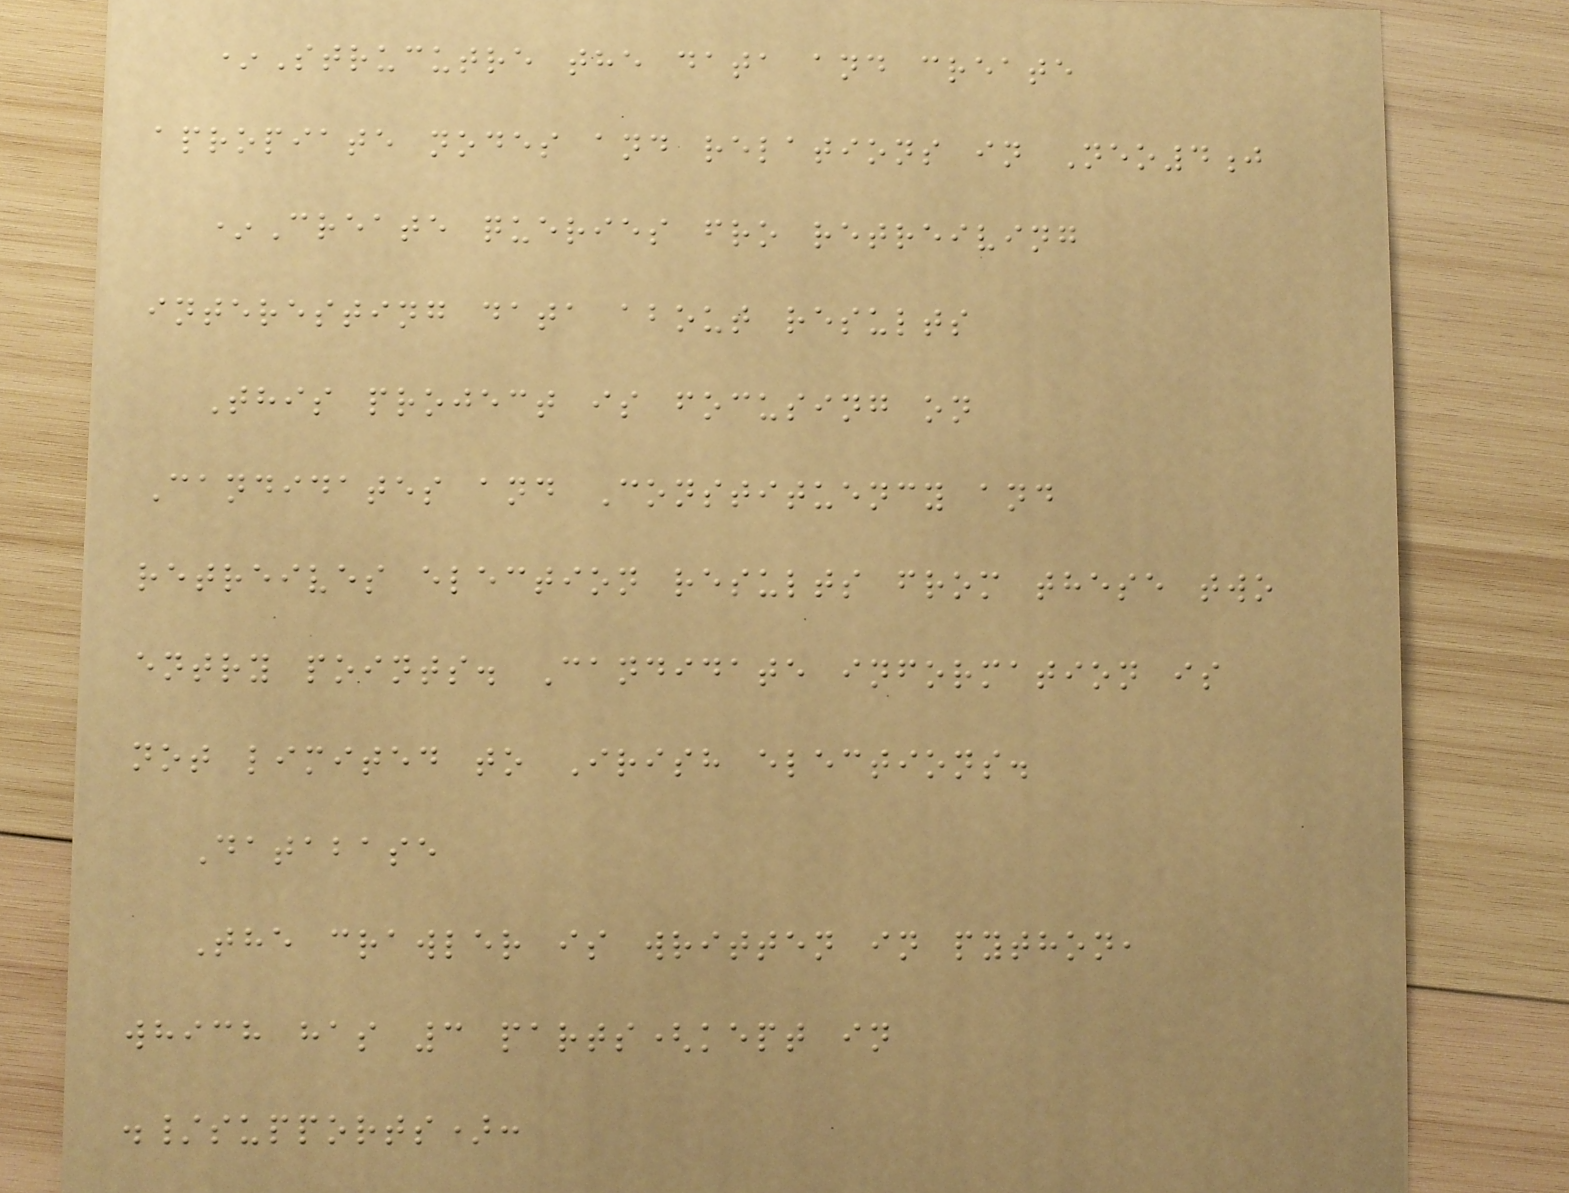*Strucutre the data and create
apropiate nodes and relations in Neo4j
*Create queries fro retreiving
interesting data about results
This project is focusing on
Candidates and Constituency and
retreives election results from these two
entry points. Candidate information is
not limited to Irish elections.
Database
The crawler is written in python,
which has 3 parts(kept in
./supports):
